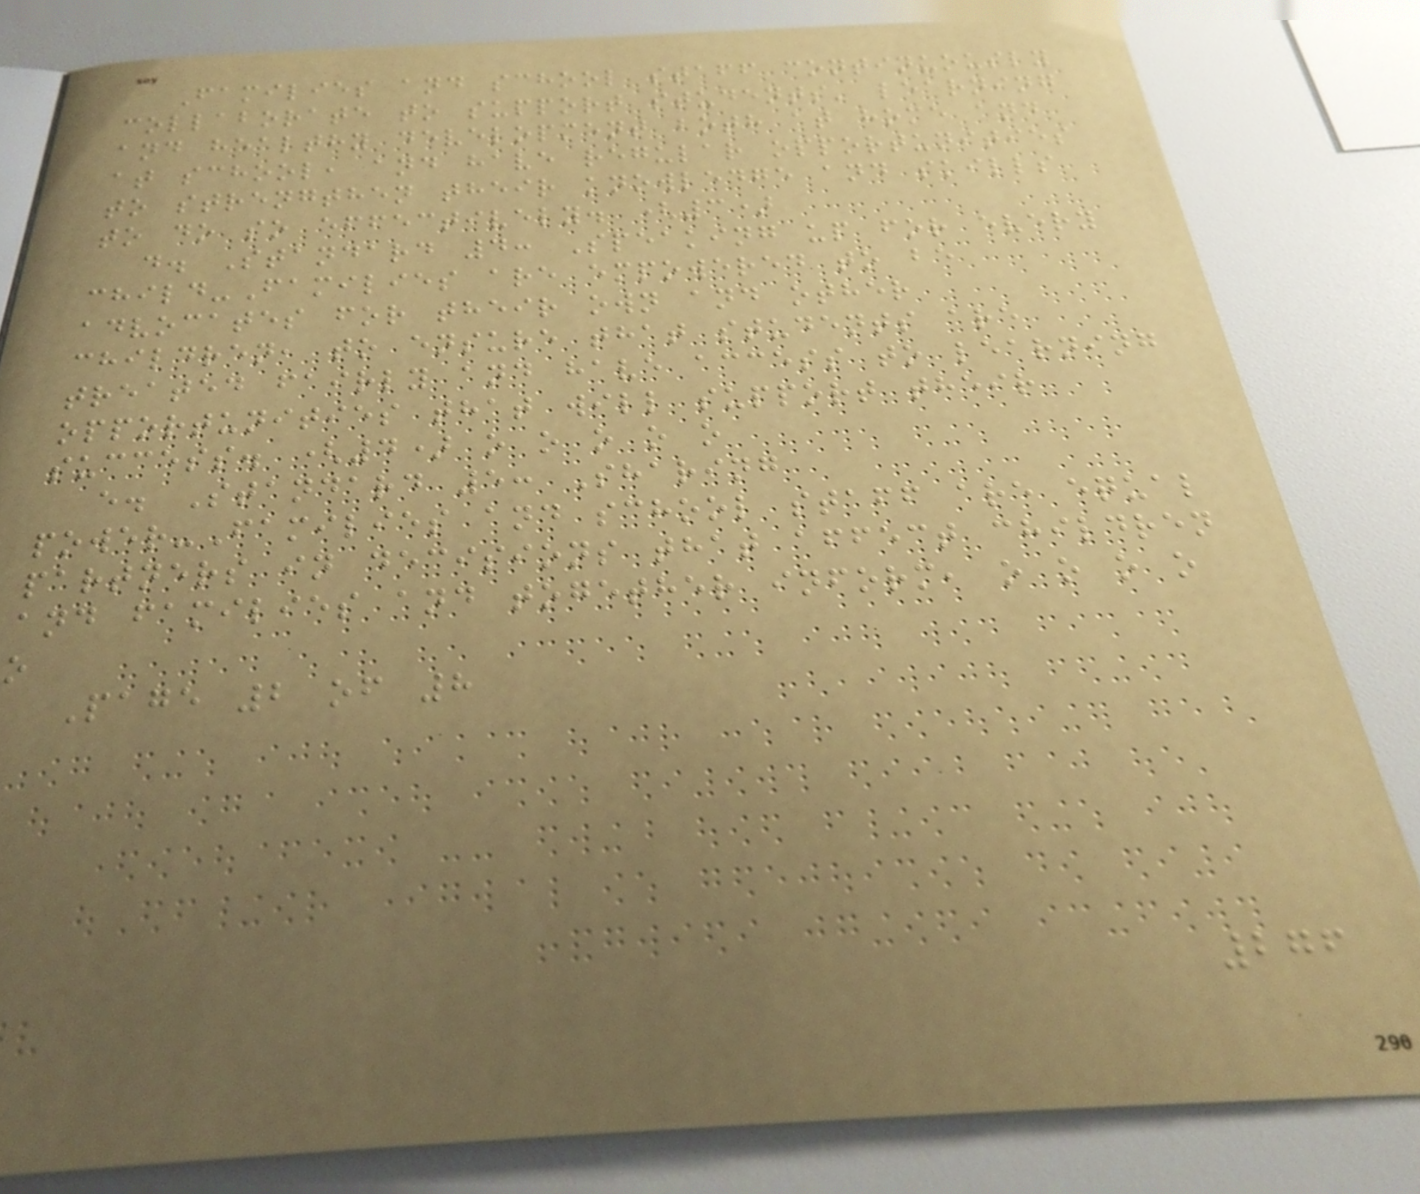Families and school staff continuously
collaborate to support students' learning
and healthy development both at home and
at school, and have regular opportunities
to strengthen their knowledge and skills
to do so effectively. (3)
d. Standard 4: Speaking up for every
child-Families are empowered to be
advocates for their own and other
children, to ensure that students are
treated fairly and have access to learning
opportunities that will support their
success. (4) o o o o o
e. Standard 5: Sharing
power-Families and school staff are equal
partners in decisions that affect children
and families and together inform, o o o o
o
Page 2 of 8
276
